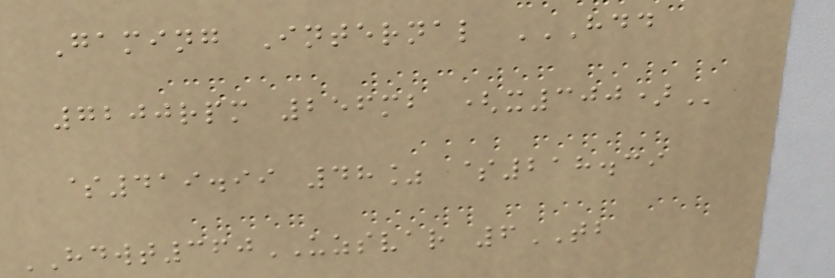Gaming Internal HDD
7200RPM 256MB (X300)
$419.99 48% $218.39
HDWT360UZSVAR 6TB
